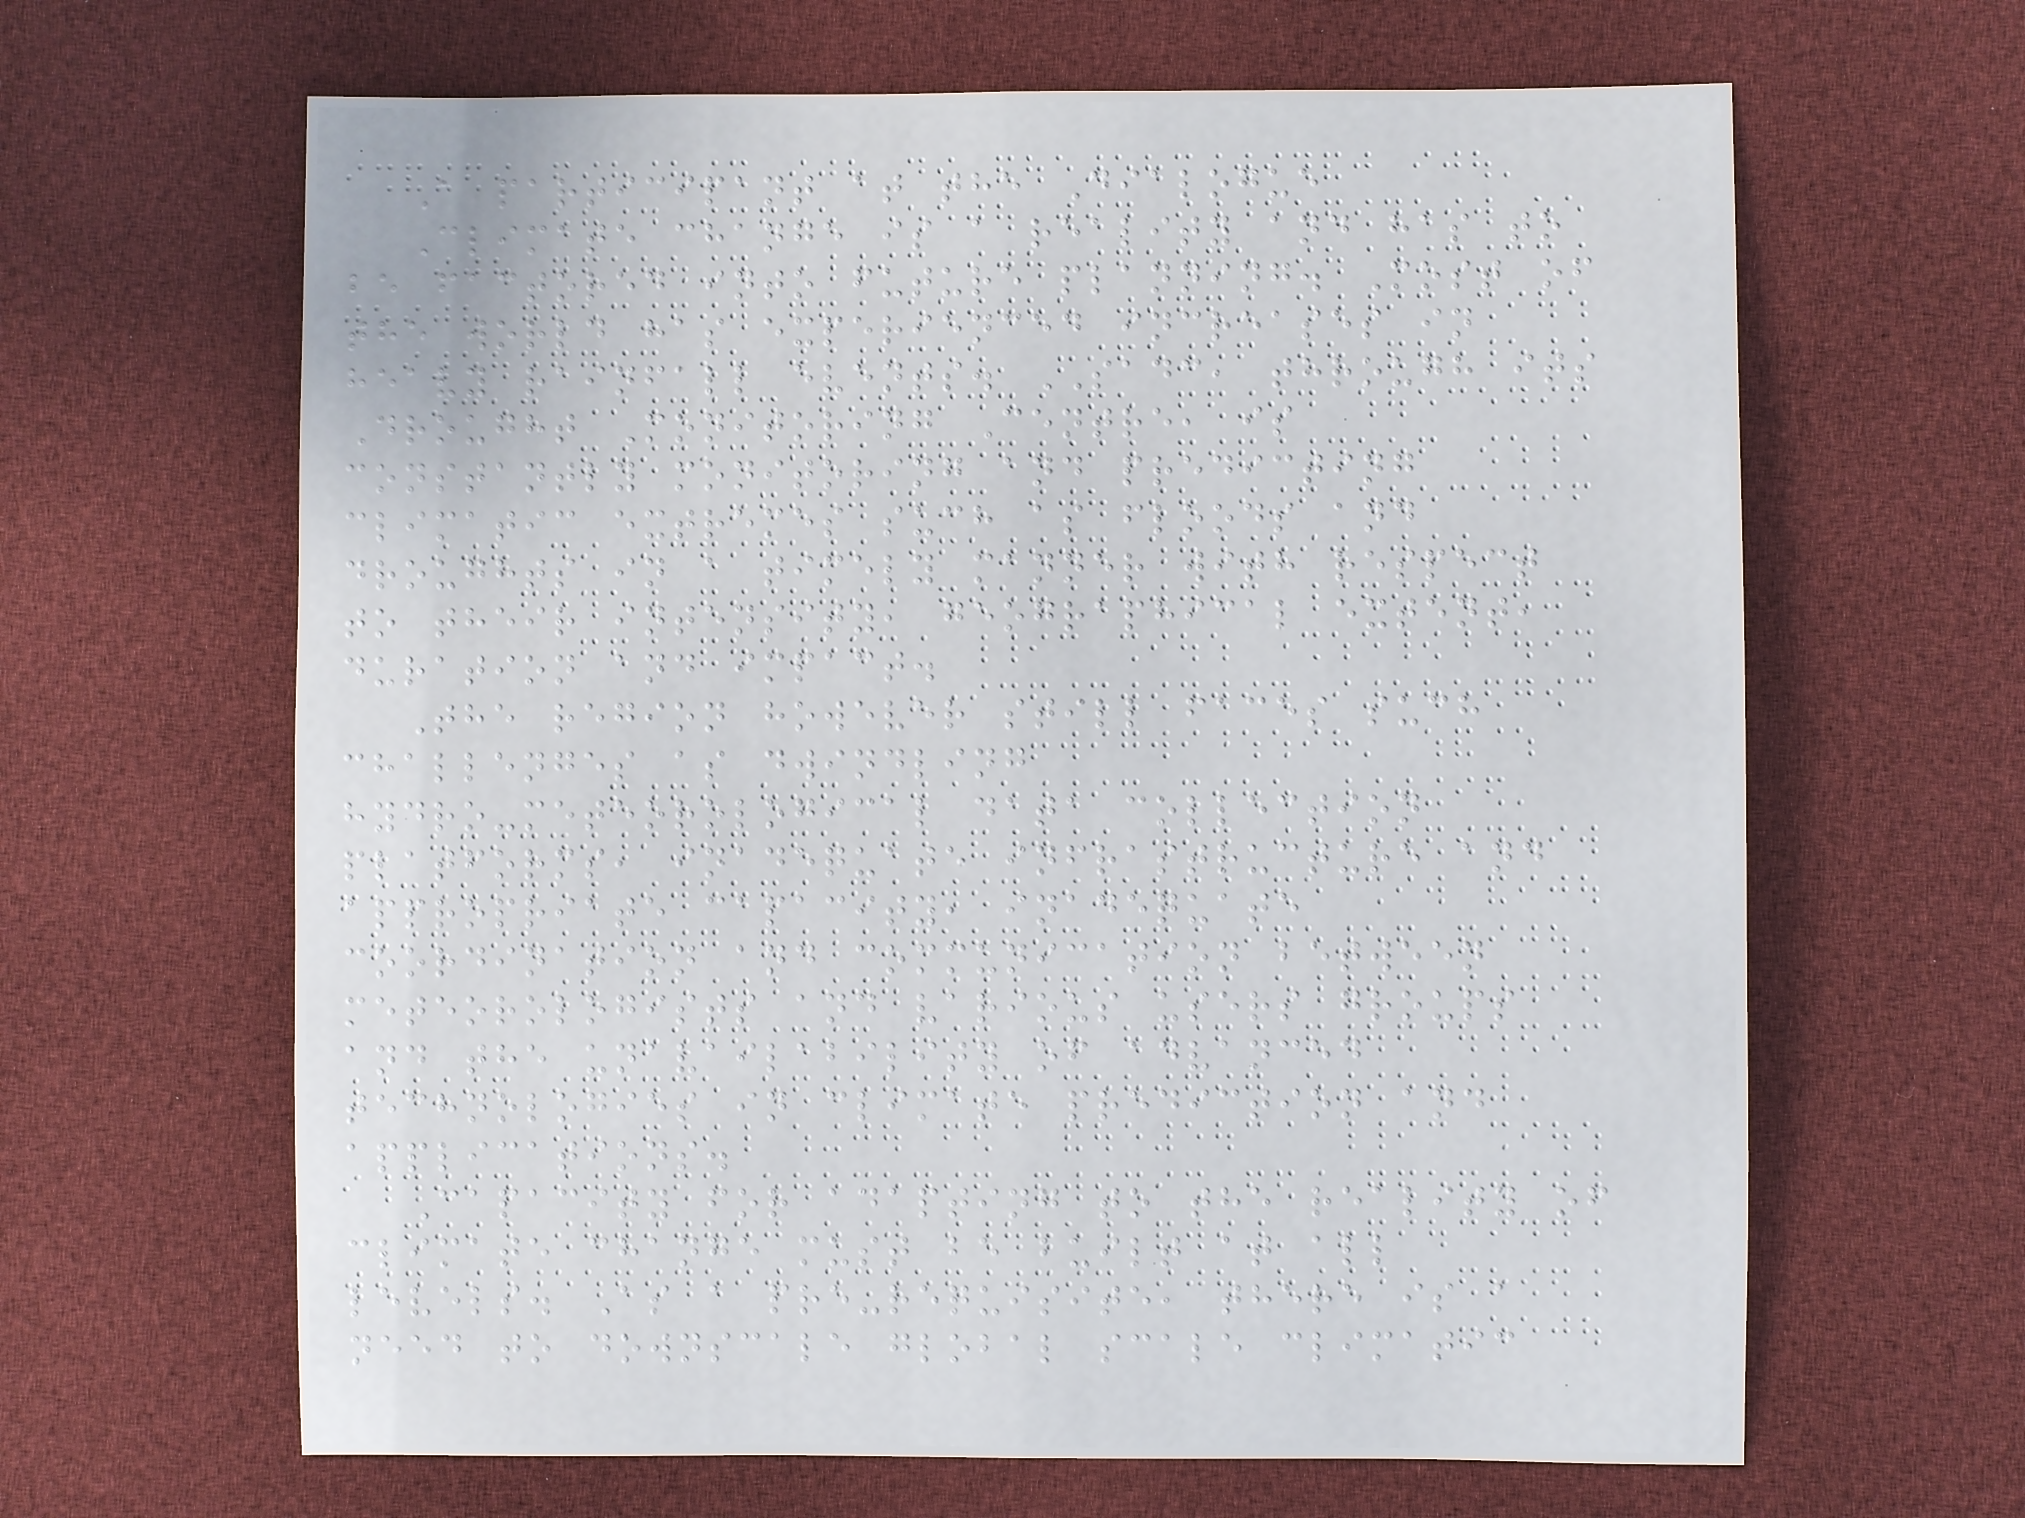A participant at the Dialogue
Climate change is a reality and has to
be factored into future planning. Most of
the world has experienced increases in
heavy rainfall events. SADC, through its
Drought Monitoring Centre, is
constantly monitoring and predicting
climatic extremes such as floods and
droughts in a timely manner with respect
to their intensity, geographical extent,
duration and impact.
The region however still faces such
challenges as dwindling
hydro-meteorological data collection
platforms, inadequate infrastructure and
appropriate capacity, inadequate
coordination and communication between
meteorologists and various users groups
and the unavailability of advanced
technologies in climate prediction and
applications.
Capacity for adapting to the reality of
climate change must be built at all
levels. As a pre-requisite, there is a
need to downscale global scale climatic
